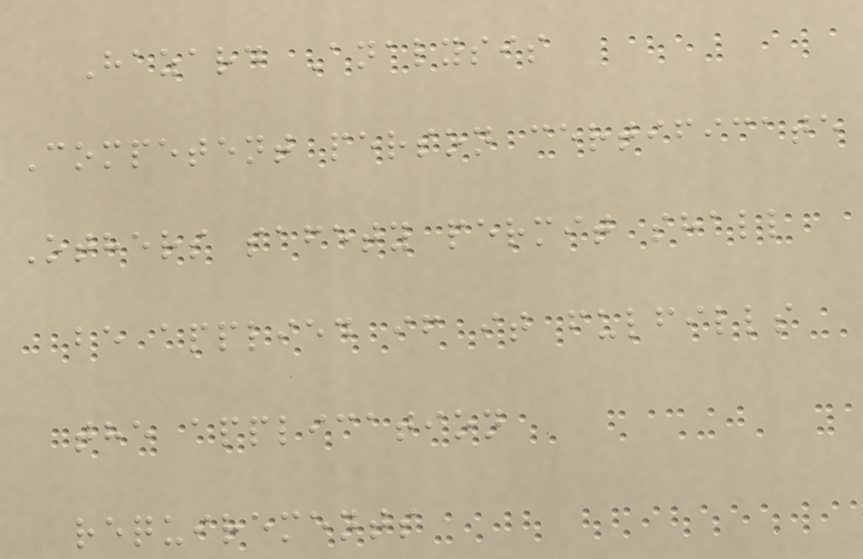Hazard Analysis
Competent person certificate
Others safety permit shall
be applied if it fulfills
the application
requirements
